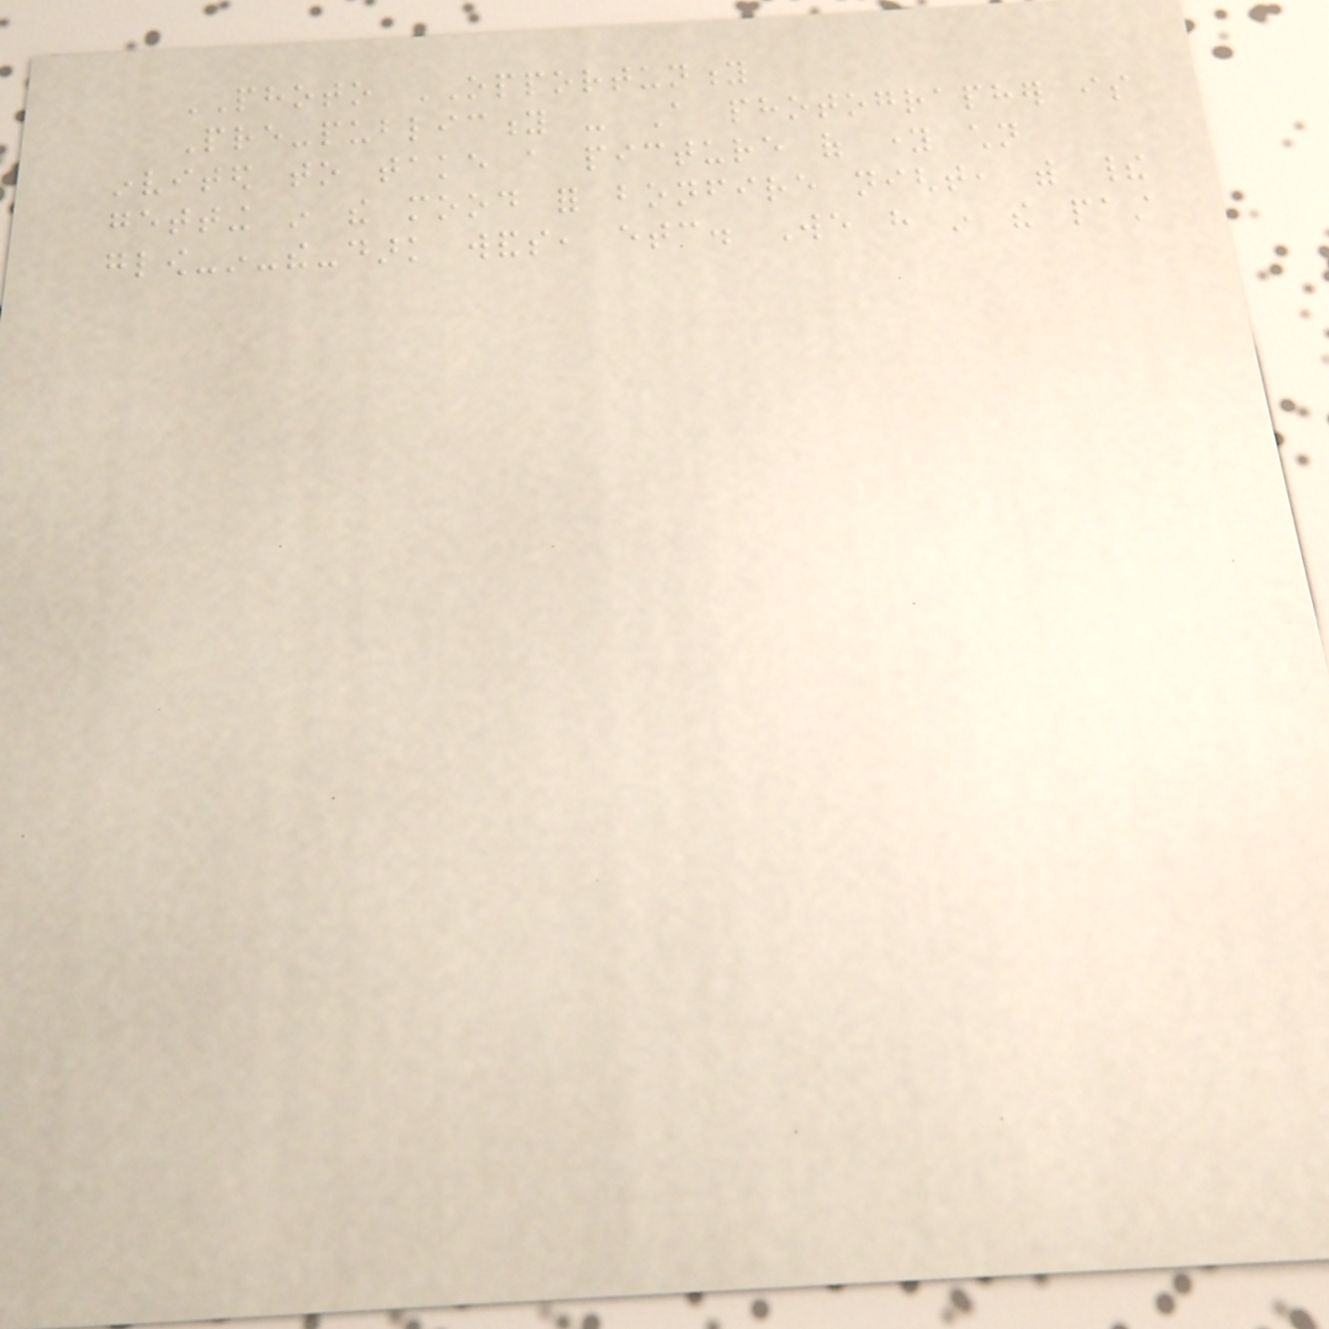PHOTO OPPORTUNITY
Pre-publicity - A photographer is
invited to take a picture of young children
getting in the mood for bonfire night, with their
glow-in-the-dark wands, etc. We have in the past
